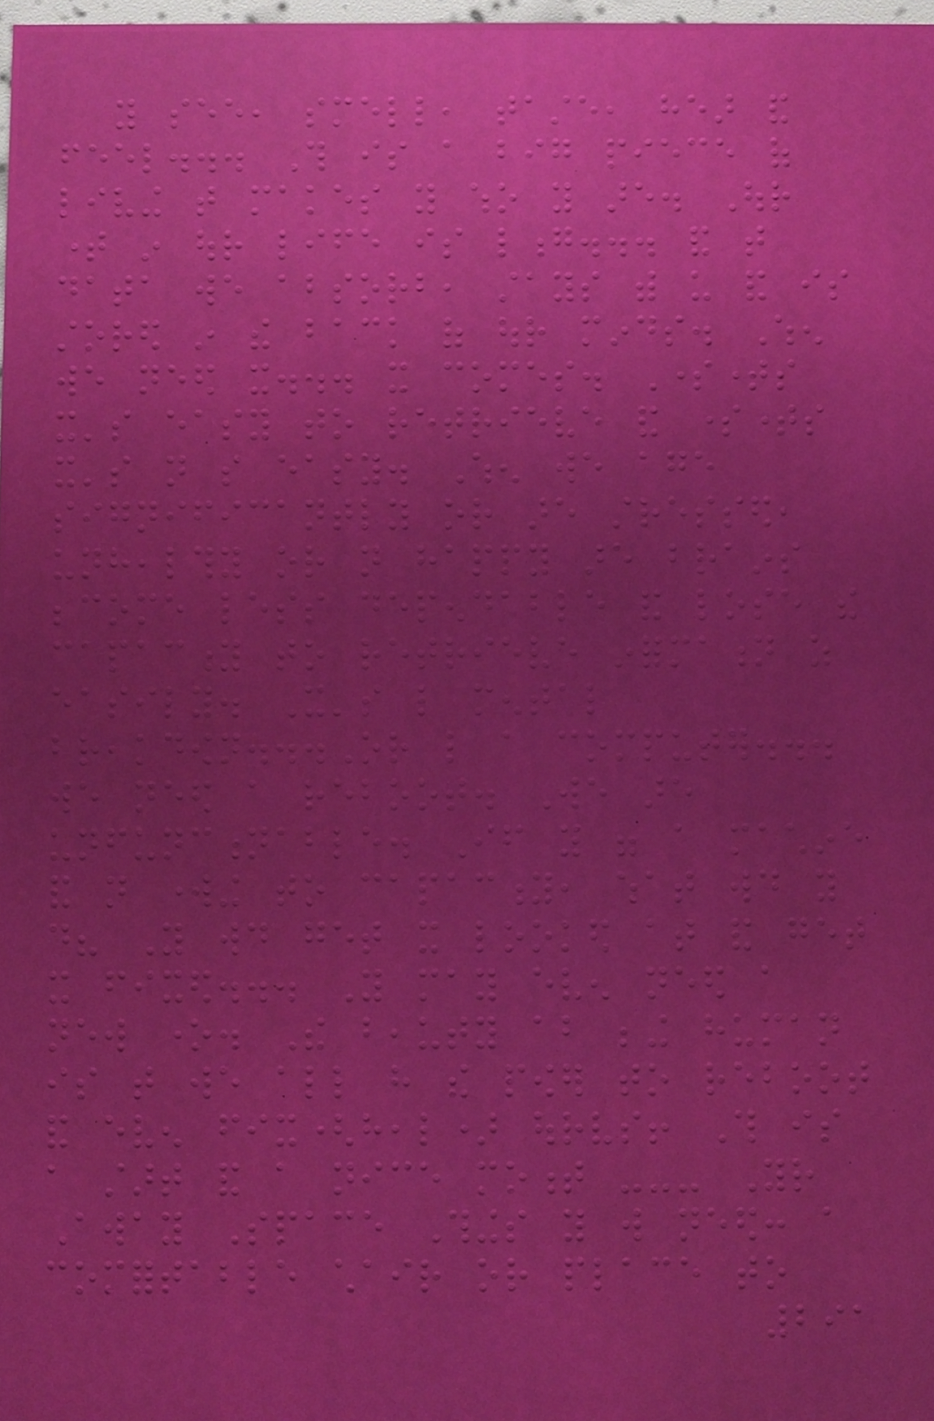you see, smell, taste, hear and
feel... This is a big piece of
living that makes you who you are. Our
time in our life is long... and that
data we absorb, stays with us and is
stored in the back of our minds. When
we need it... it comes. Sometimes
it's easy to retrieve and sometimes
it's not so easy. When we age
significantly or are stressed,
unhealthy or not happy are brains
become less dependable and lose the
capacity to retrieve information as
easily. It's like mental
breakdown...Or like a computer...
we need a reboot. We are
unfunctionable. If you were a machine
and not working to capacity, what would you
do? You would get it looked at and get
it fixed... You may even need a
new one. The beauty about being human
is that we all have the power to reboot
and even fix(heal) ourselves! This is
a start and a nice moment --- Your
Away Space Things you will need: a
comfortable chair or place to
291
